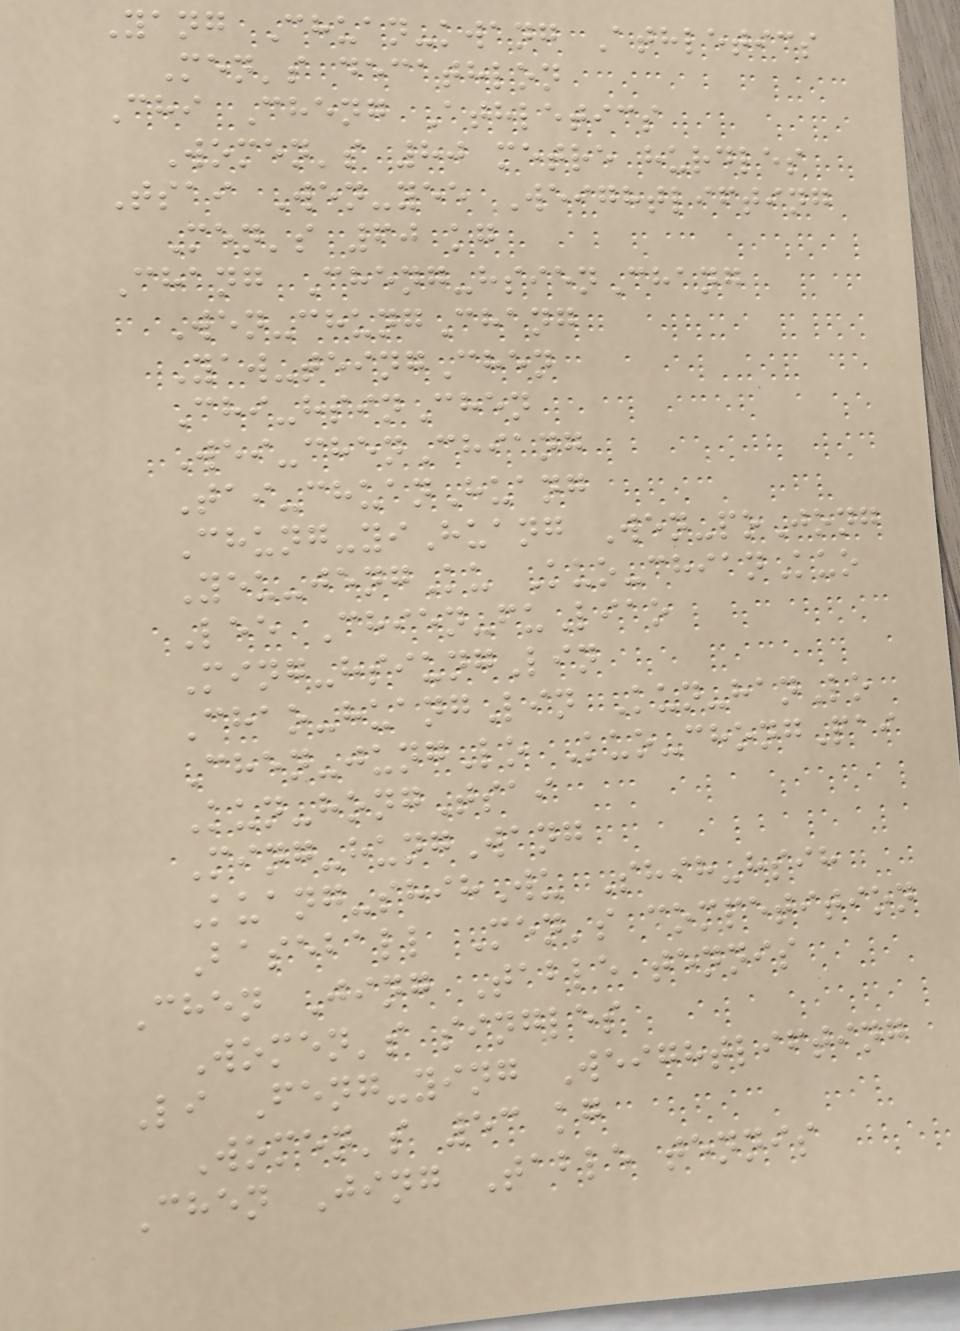Yang Chuan-kwang Athletics
Men's decathlon
Chi Cheng Athletics
Women's 80 metre hurdles
Tsai Wen-yee Weightlifting
Men's 60 kg
Chang Cheng-hsienChang
Wen-chungChang
Yaw-teingChen
Chi-hsinChen
Wei-chenChiang
Tai-chuanHuang
Chung-yiHuang Wen-poJong
Yeu-jengKu Kuo-chianKuo
Lee Chien-fuLiao
Ming-hsiungLin
Chao-huangLin Kun-hanLo
Chen-jungLo Kuo-chongPai
Kun-hongTsai
Ming-hungWang
Kuang-shihWu Shih-hsih
Baseball Men's competition
Chen Jing Table tennis
Women's singles
Li Feng-ying Weightlifting
Women's 53 kg
Chen Jing Table tennis
